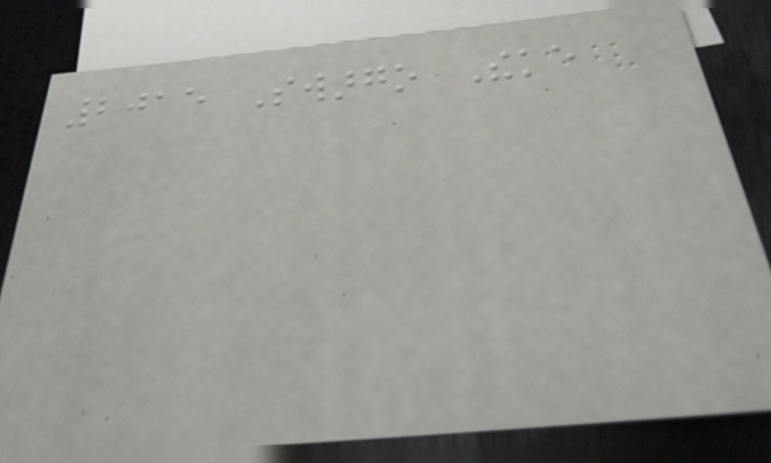2015 Swargo Theke
